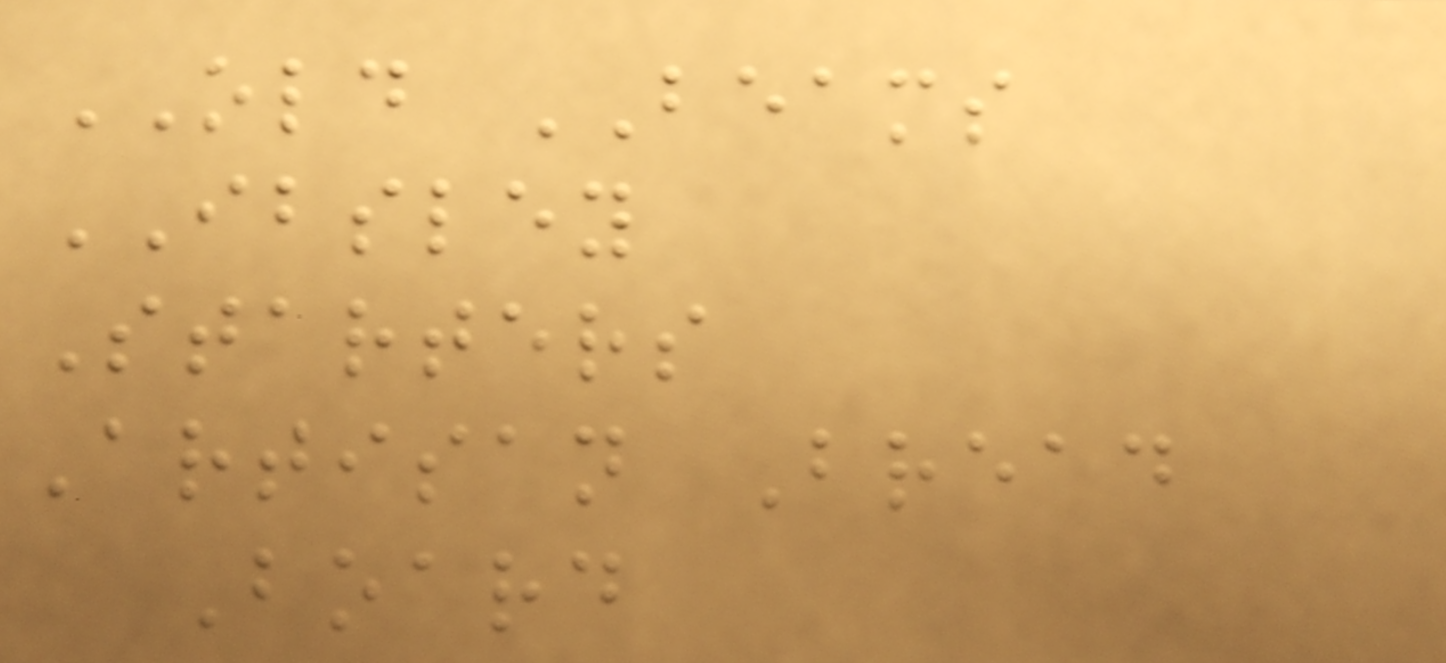OLD BEAMS
IBSLEY
Starters
Artisan Bread
Board
